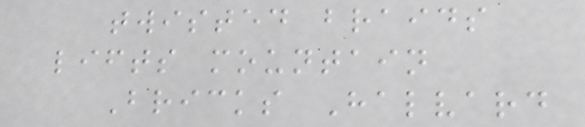twisted braids
lifts mountain
Bricks Halvard
